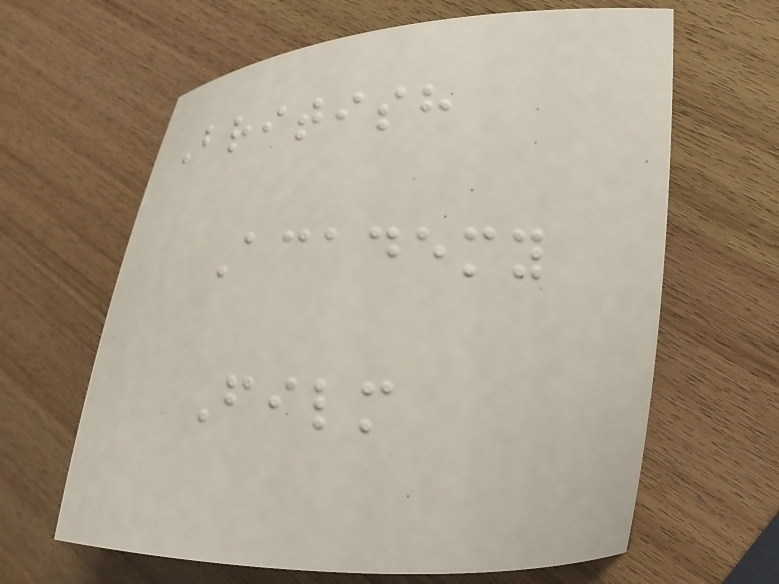British
Academy
Film
